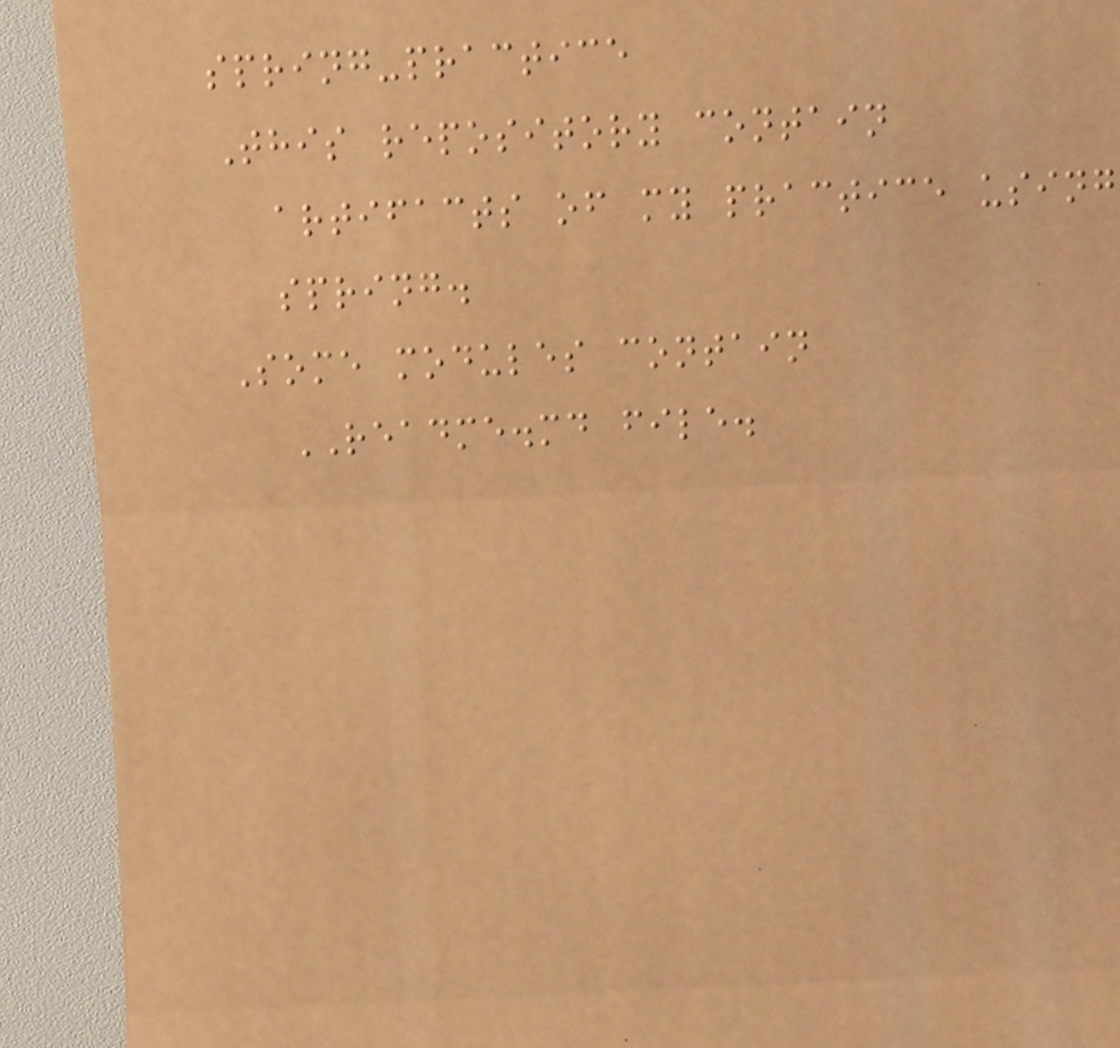spring-practice
This repository contain
artifacts of my practice using
spring.
Some modules contain
README.md file.
